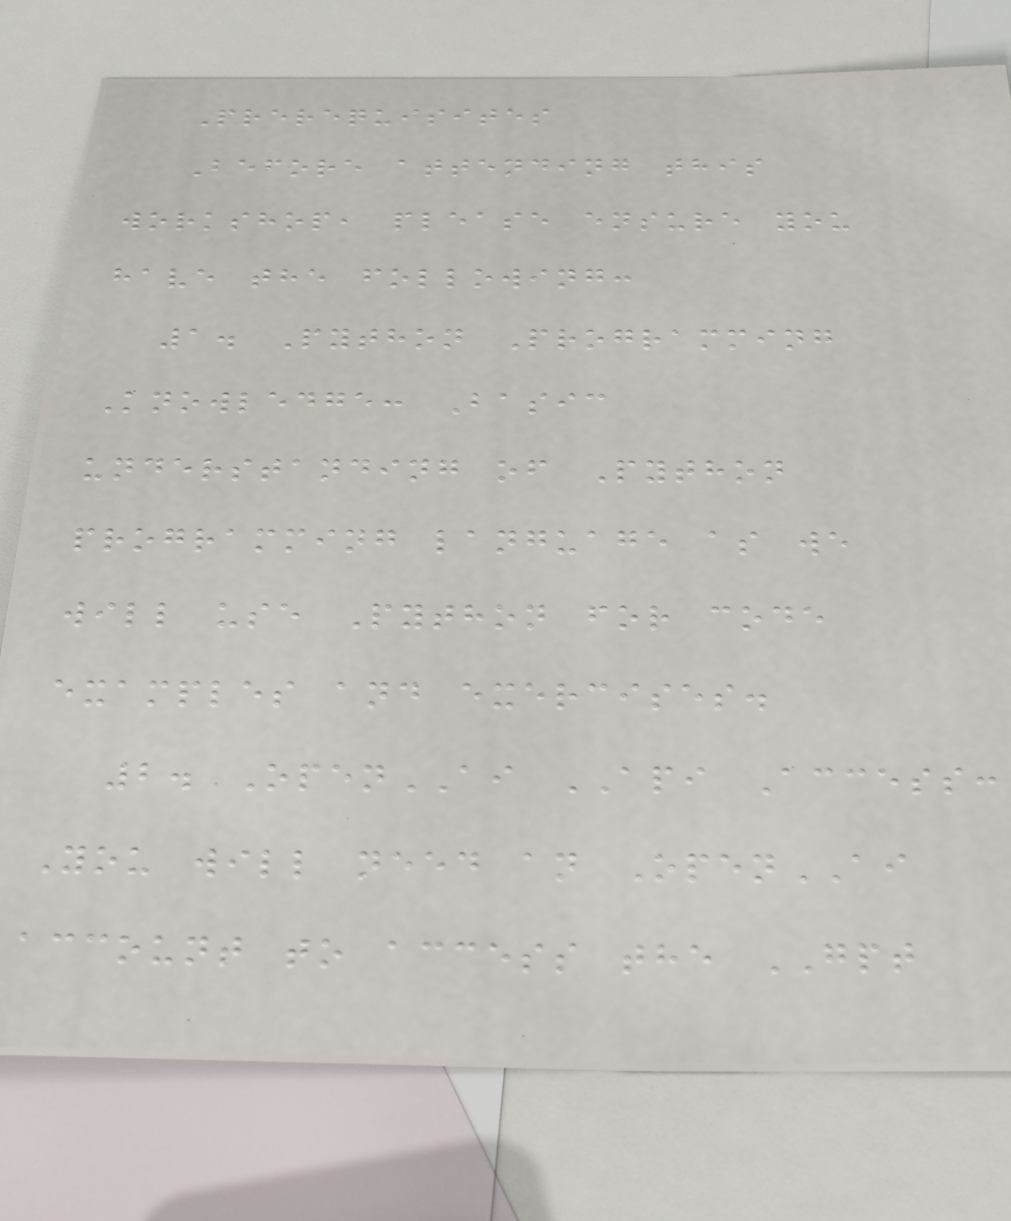Prerequisites
Before attending this
workshop, please ensure you
have the following:
1. Python Programming
Knowledge: Basic
understanding of Python
programming language as we
will use Python for code
examples and exercises.
2. OpenAI API Access:
You will need an OpenAI
account to access the GPT
